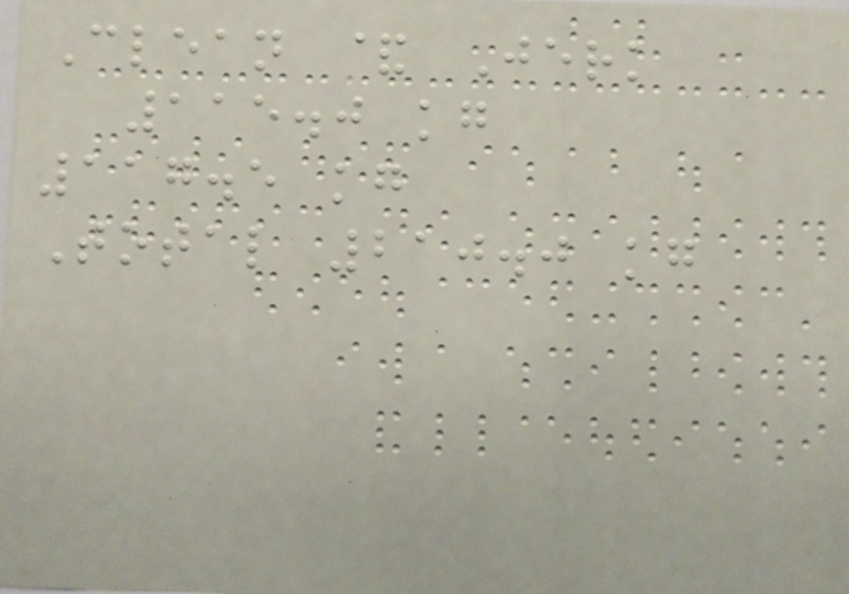Clean & Jerk
115.0 kg
117.5 kg
Total 210.0 kg
